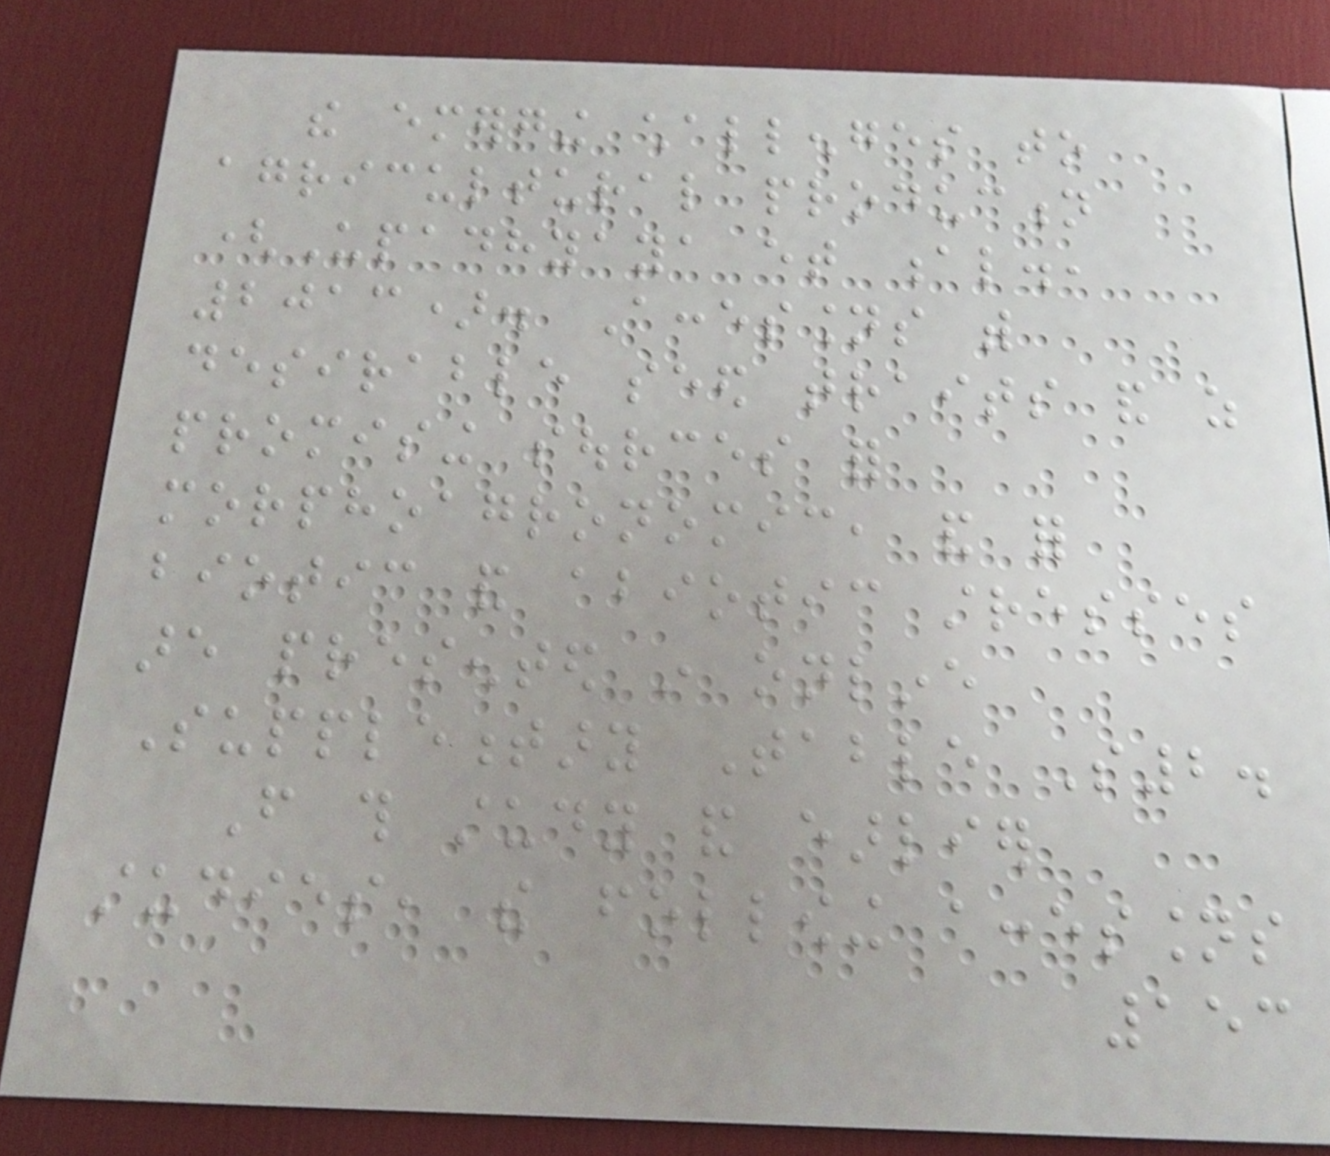the emerging challenges to
agricultural production
(Upadhyaya et al.,
2013). Accessions with
desirable seed traits and as
promising sources for
morphoagronomic, and for
biotic and abiotic stresses
are presented in online
Supplementary Table S2.
From this study and earlier
studies, the following accessions
153
